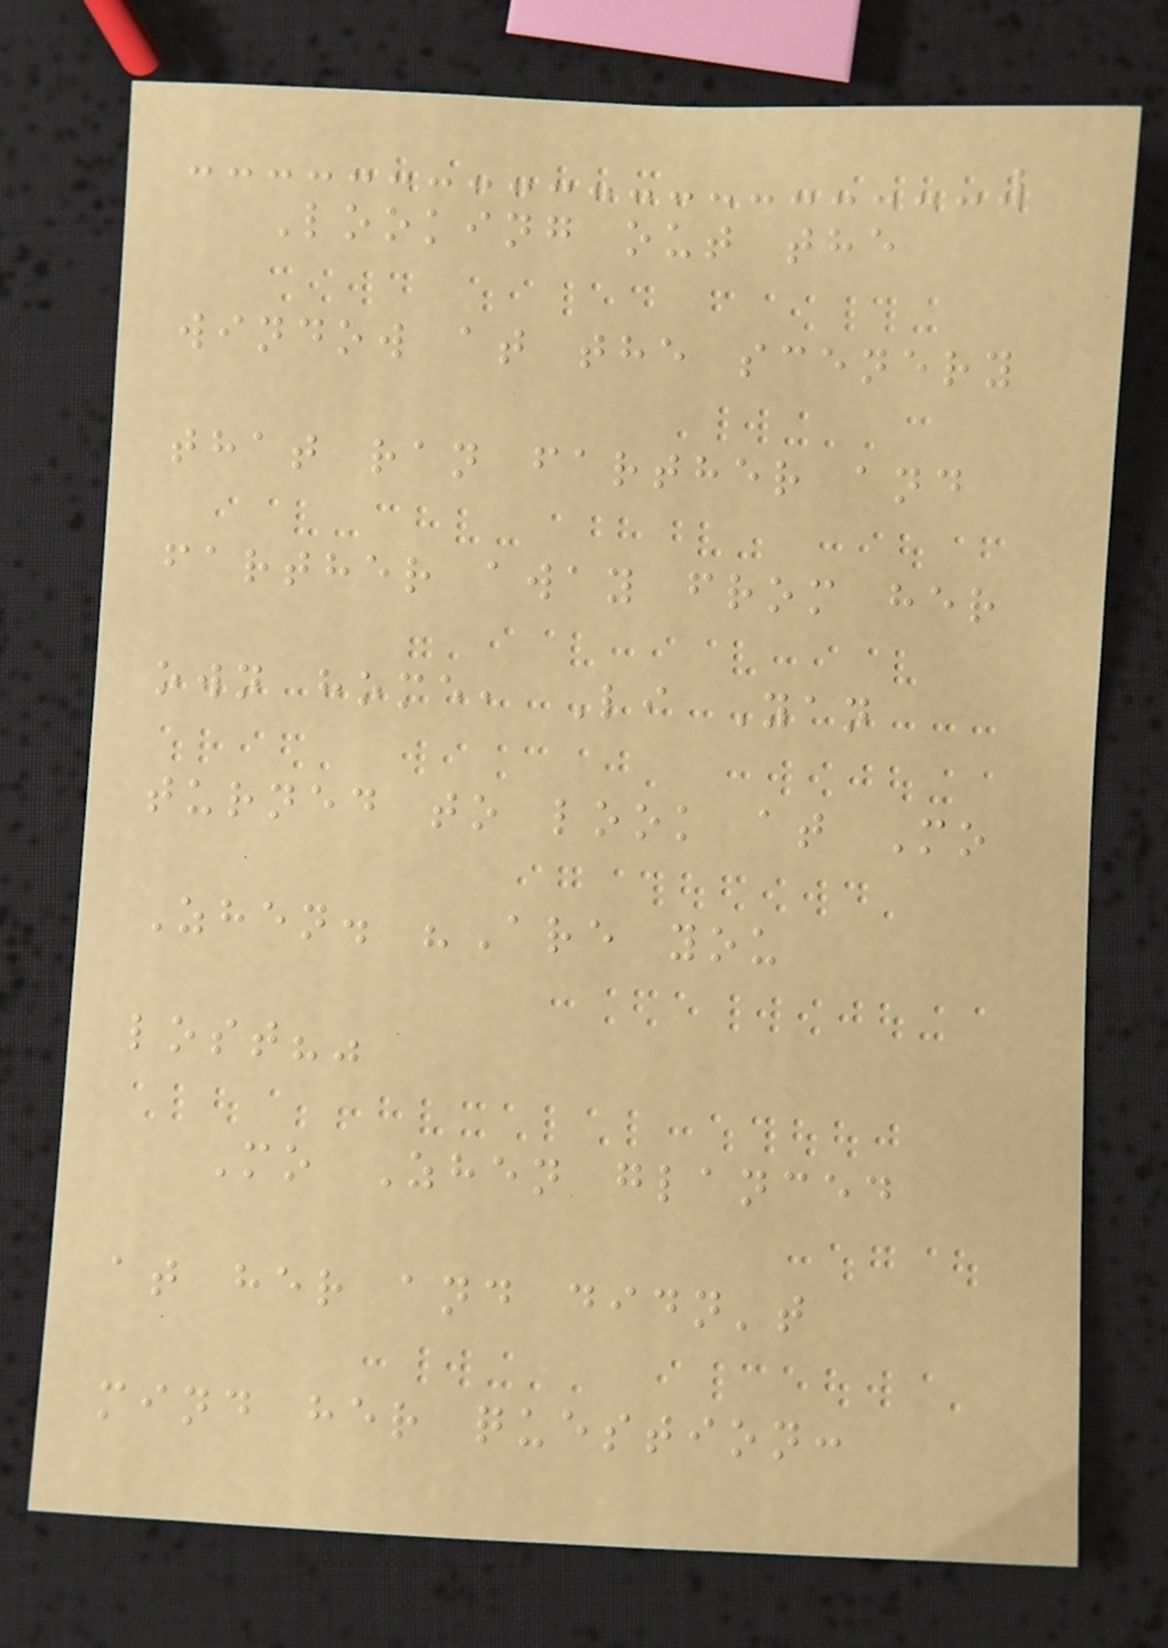Looking out the
window at the scenery
that ran farther and
farther away from her
own home, Li Yan
turned to look at Mo
Zhen. "Are you
lost?"
Mo Zhen glanced
at her and didn't
mind her question:
